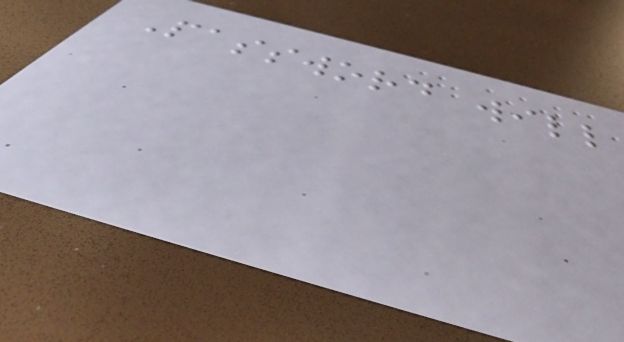Password will
